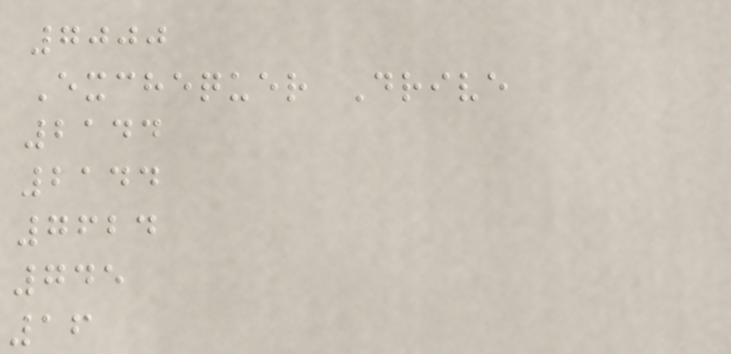7000
Exchequer Drive
2144
2144
7624
745
16
